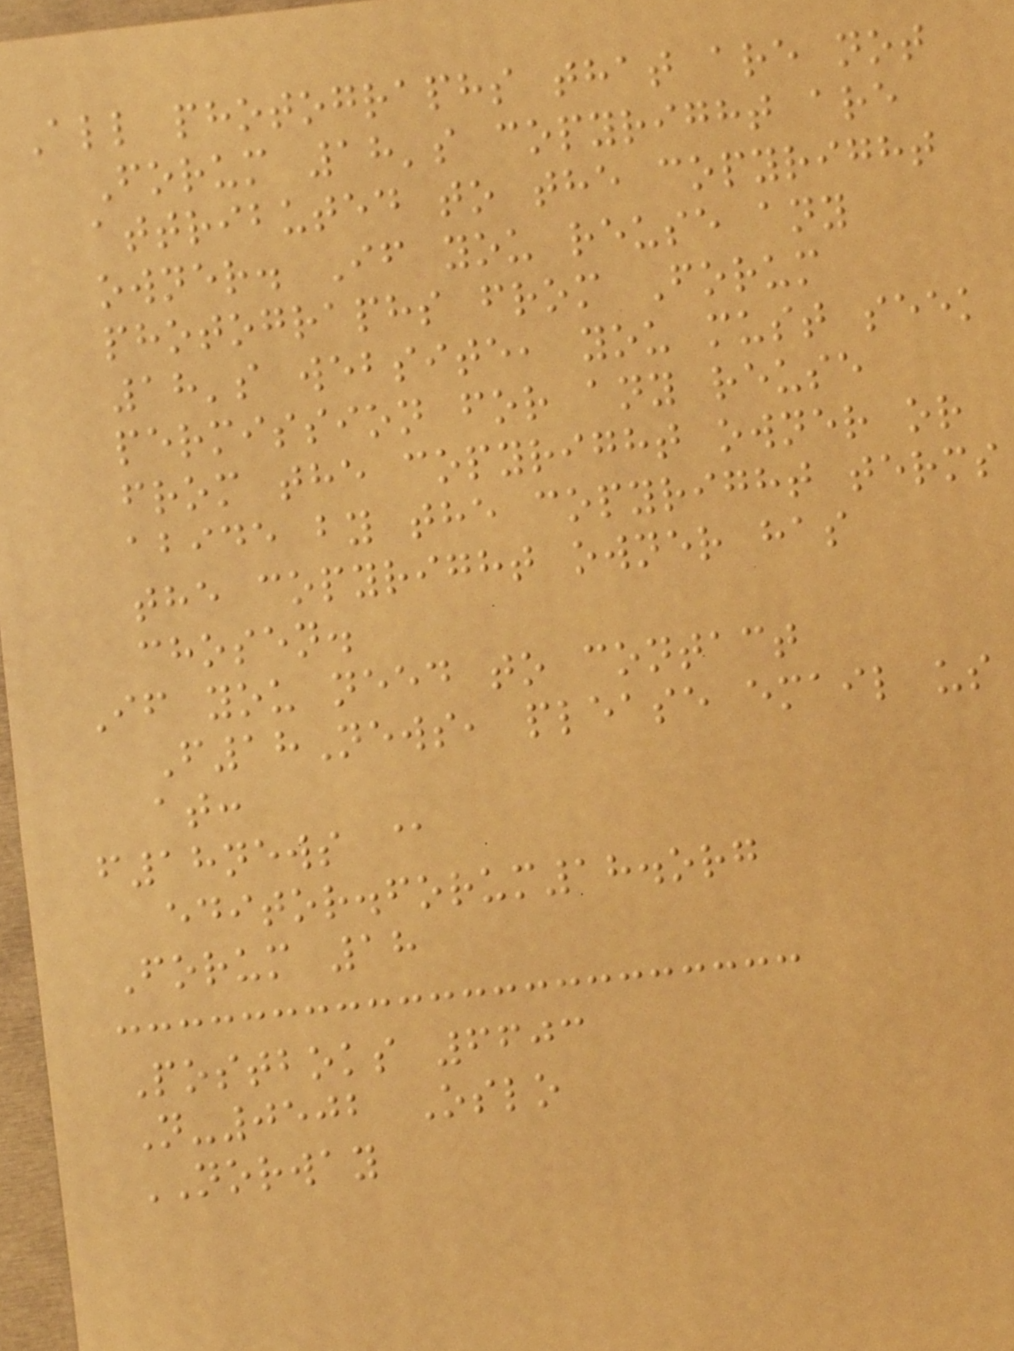All photographs that are not
Forum 18's copyright are
attributed to the copyright
owner. If you reuse any
photographs from Forum
18's website, you must seek
permission for any reuse
from the copyright owner or
abide by the copyright terms
the copyright owner has
chosen.
If you need to contact
F18News, please email us
at:
f18news @
editor.forum18.org
Forum 18
Postboks 6603
N-0502 Oslo
NORWAY
